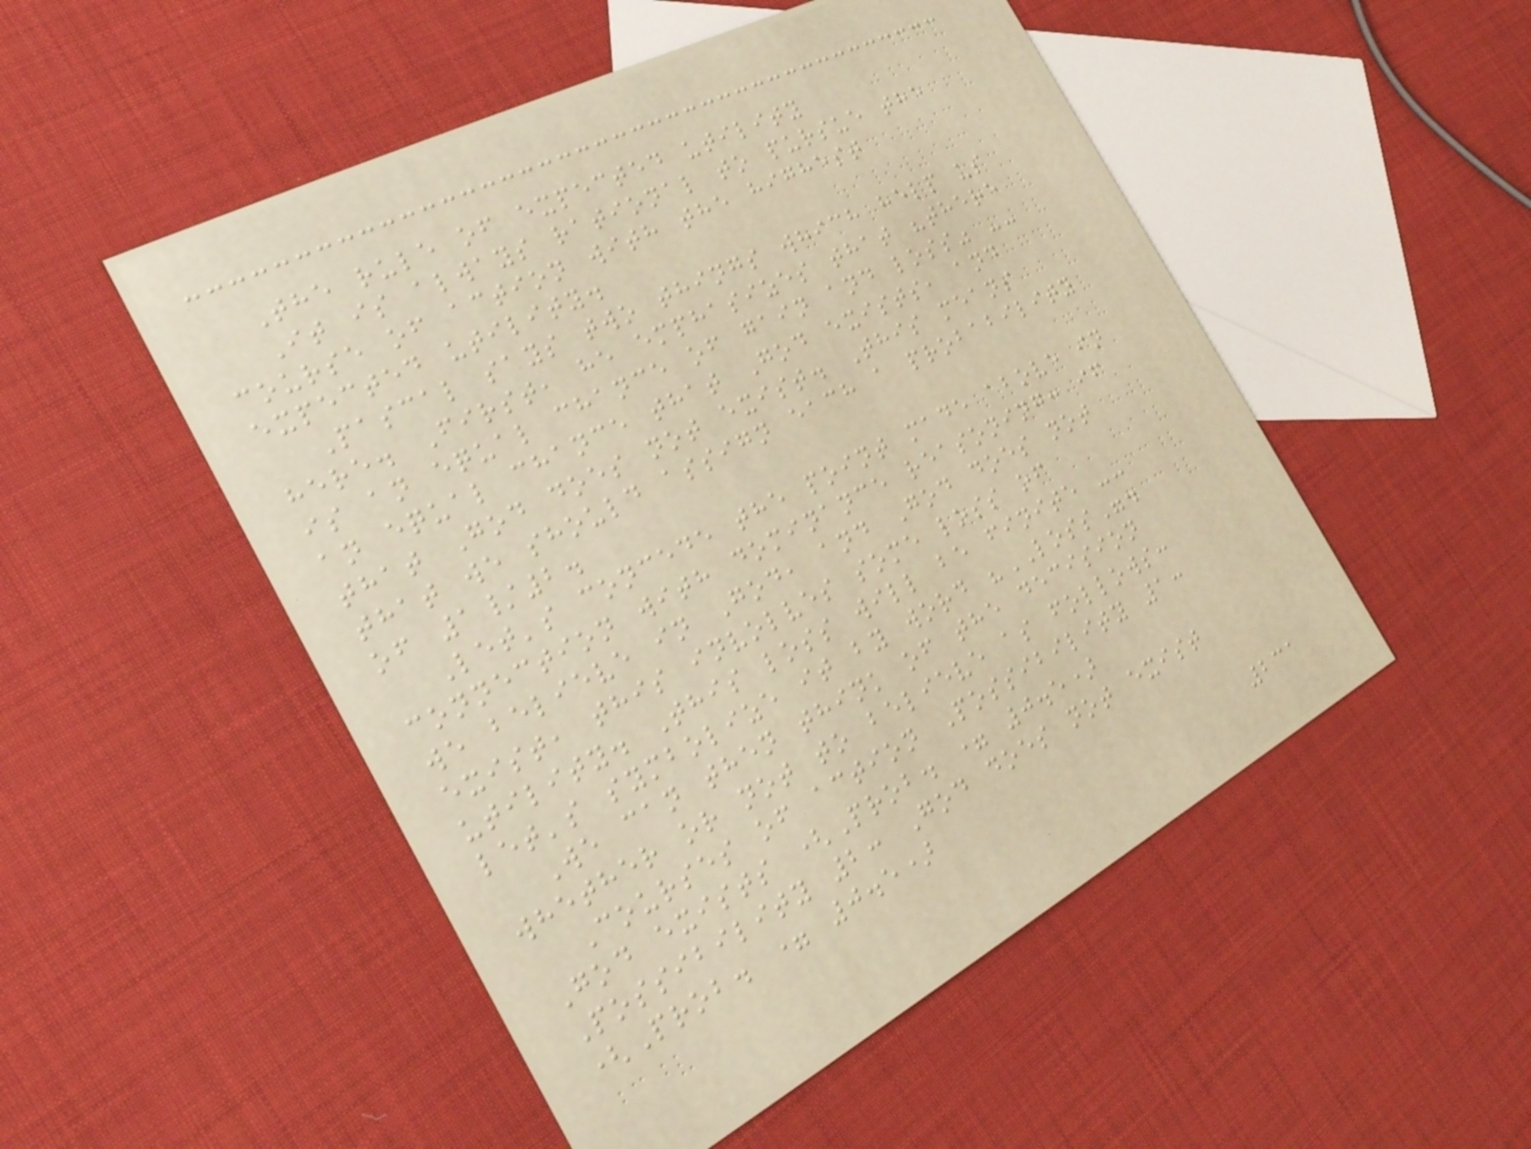The rule of expected utility
It is always rational to pursue the
course of action with the highest
expected utility.
Pascal says two things which help us
here. First, he emphasizes that "there
is an equal chance of gain and loss" --
an equal chance that God exists, and
that God does not exist. This means
that we should assign each a probability
of 1/2.
Let's concede the point made above in
connection with dominance reasoning: if
we believe in God, and God does not
exist, this involves some loss of
utility. This loss will be finite --
let's symbolize it by word "LOSS".
We can then think of the decision
whether or not to believe as follows:
Courses of action Possibility 1:
God exists (Prob. = 0.5)
Possibility 2: God does not exist
(Prob. = 0.5)
231
